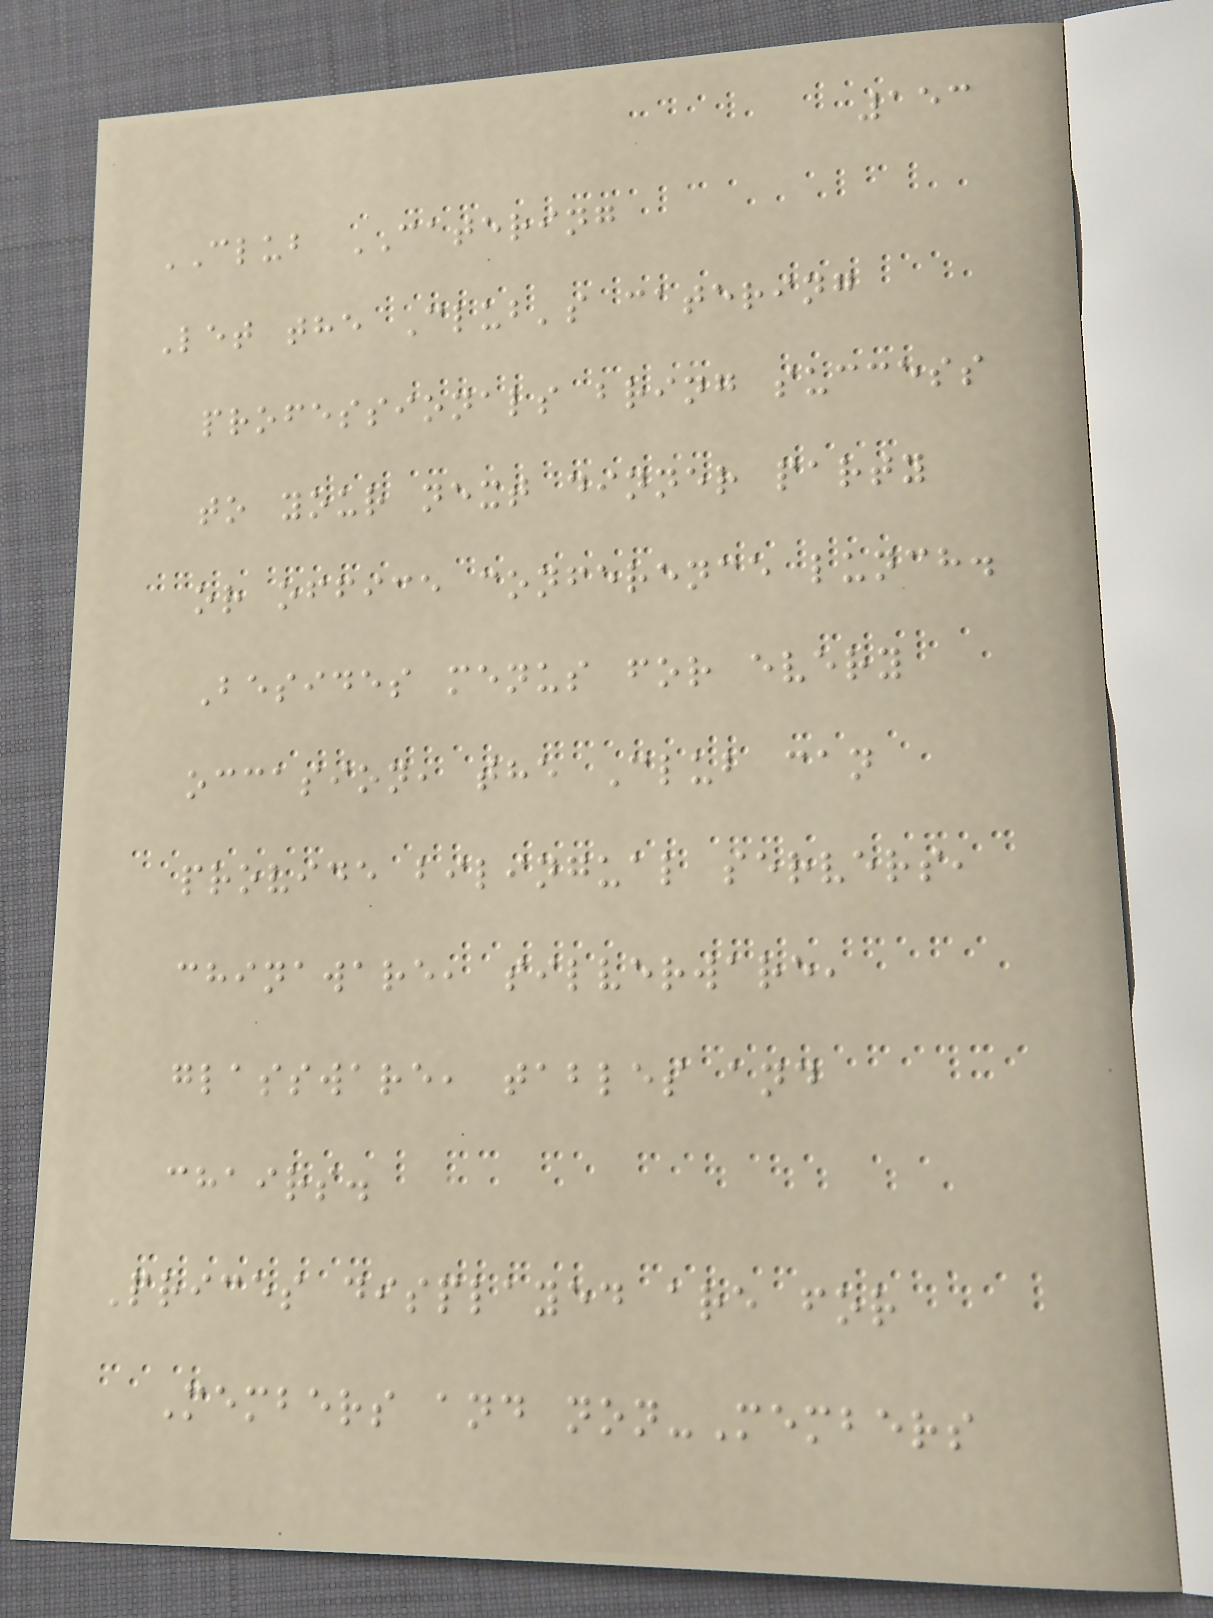153
CLUB CATERING
Let the Club's catering
professionals bring success
to your next dinner party
or office conference lunch.
Besides menus for every
occasion, the Club can
provide bilingual servers,
chinaware, silverware,
glassware, tables and
chairs.
Prices displayed are for
Members and non-Members
